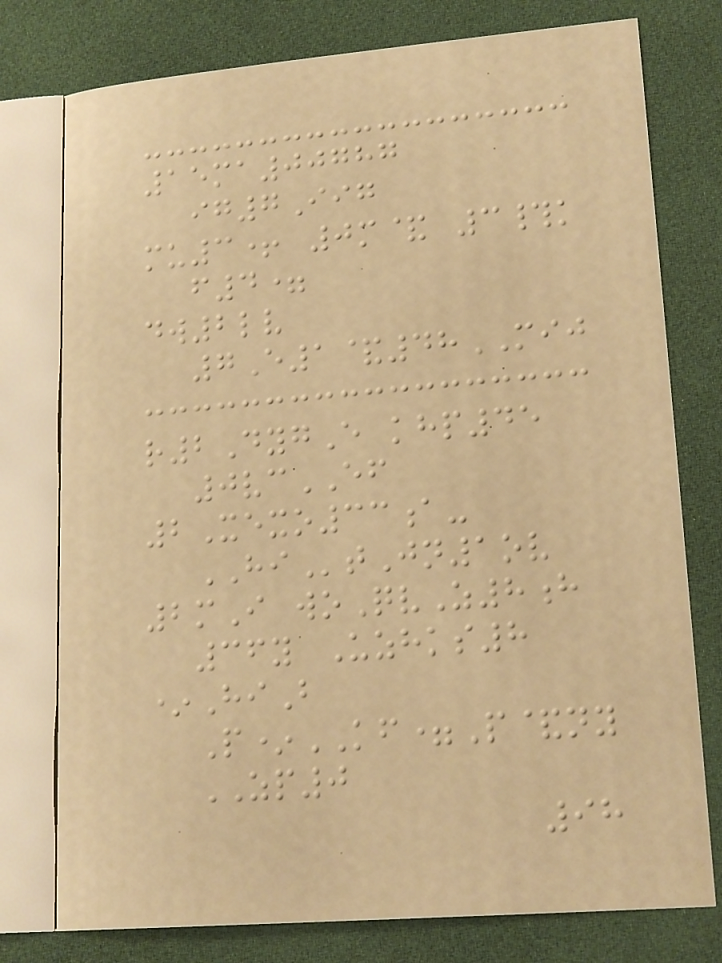15ma00787
ig7Iig
mu3+ 0m& 3#k
f4=
dw2lv
7E1&48MIJ
r2DygE khp45
0vcEF
2Xexo33a-
HItJn1ov
2mI woQvZ8h
36y Uzhks8
*HiB
P*KF=P&ny
ZP0
98
